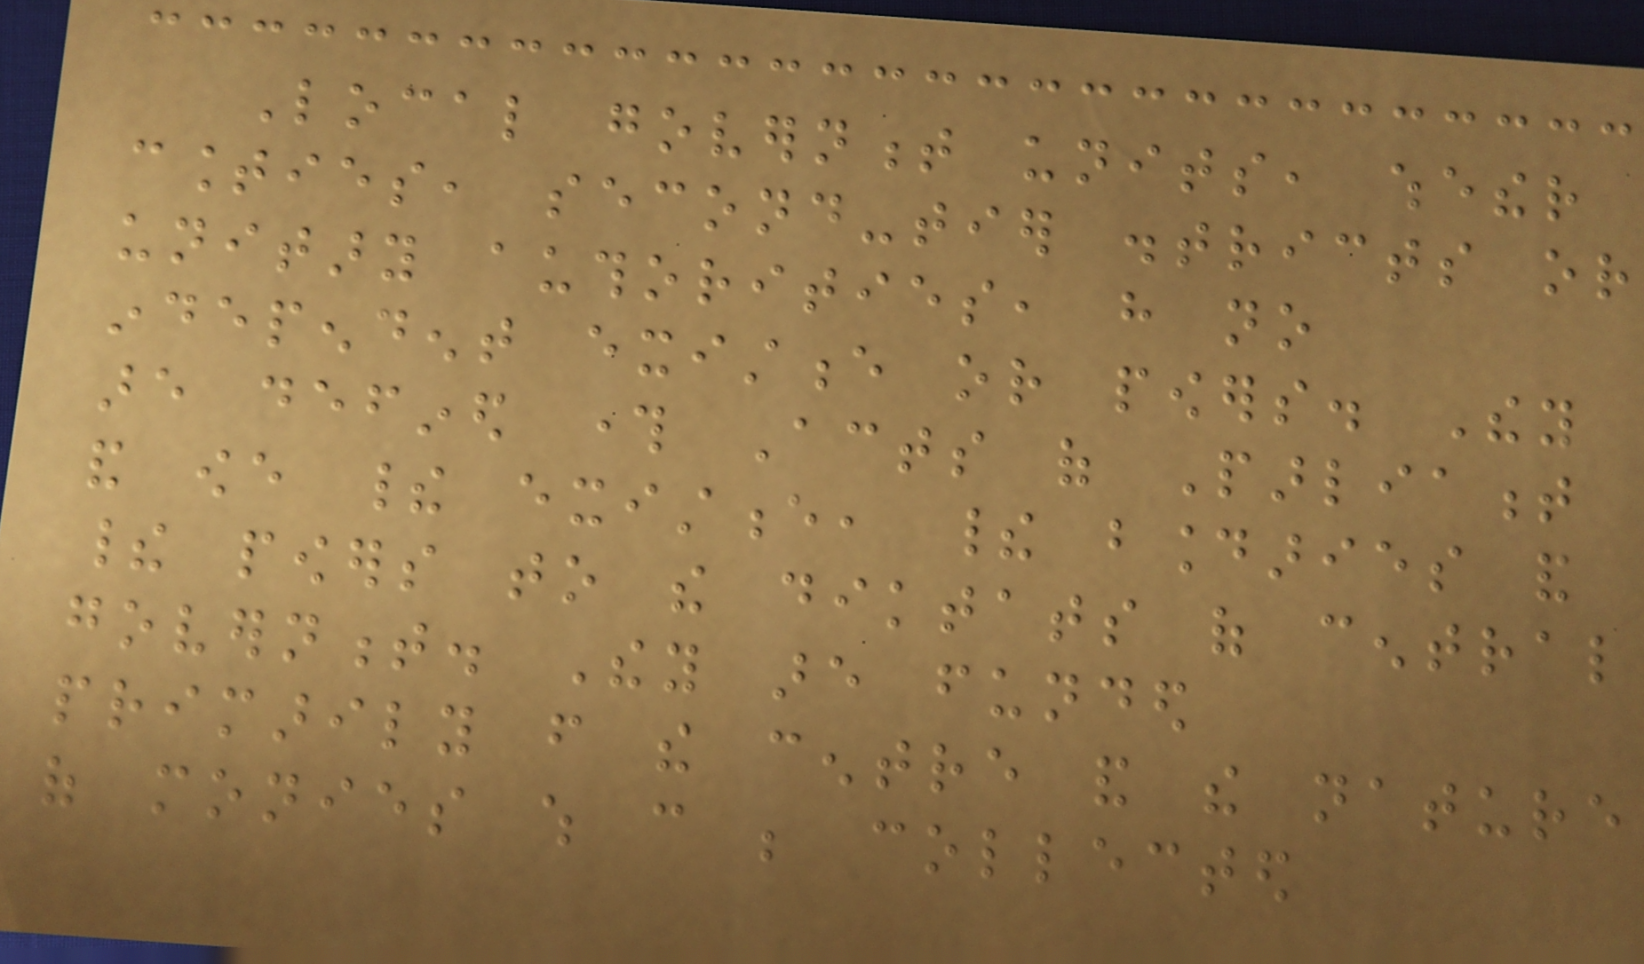Local government units, whether
counties, second-tier districts or
unitary authorities, have no
independent existence or powers. They
are defined through Acts of Parliament
and owe their existence, their boundaries and
their powers to the diktats of central
government. They are funded
primarily from the centre and the nature
of monies which can be collected
